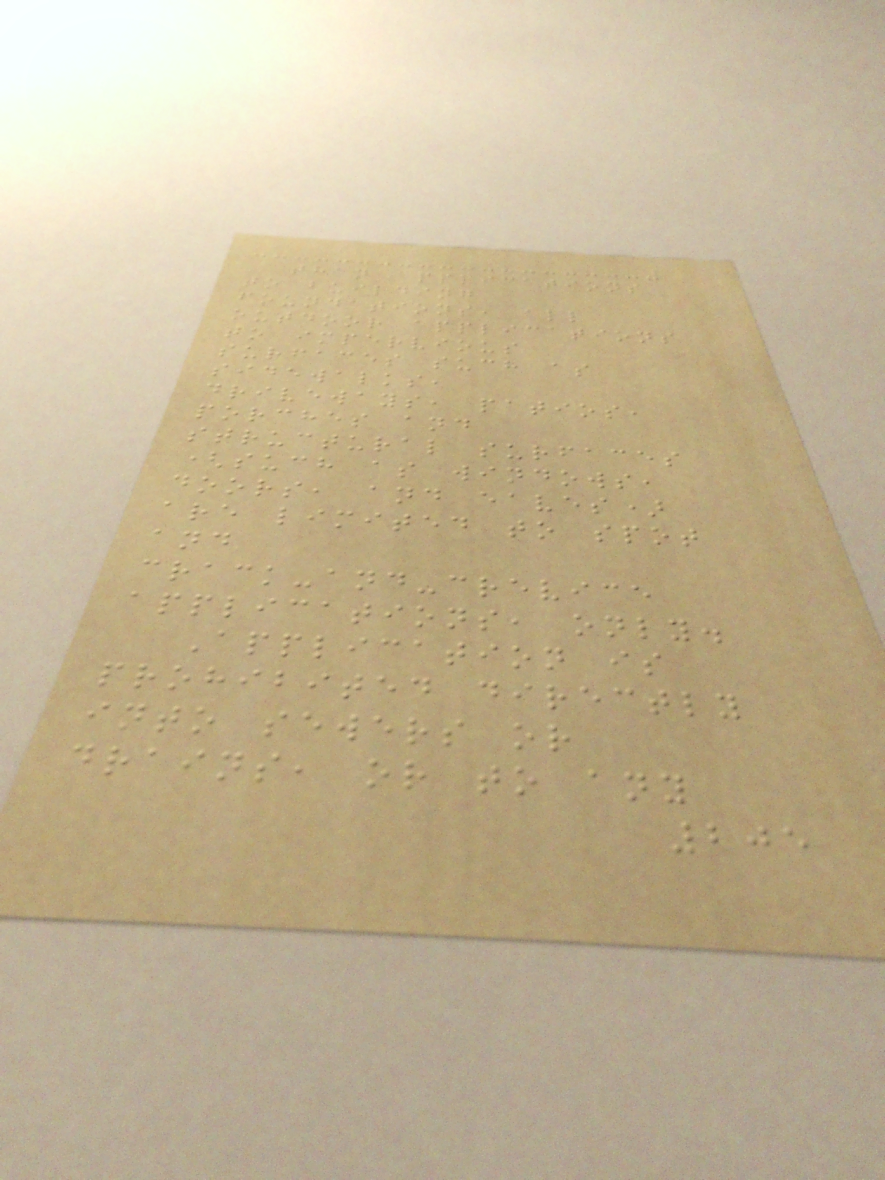than applications
to building
foundations, all
outdoor applications
to impervious
surfaces such as
sidewalks,
driveways, patios,
porches and
structural surfaces
(such as windows,
doors, and eaves)
are limited to spot
and
crack-and-crevice
applications, only.
Application is
prohibited directly
into sewers or
drains, or to any
205
